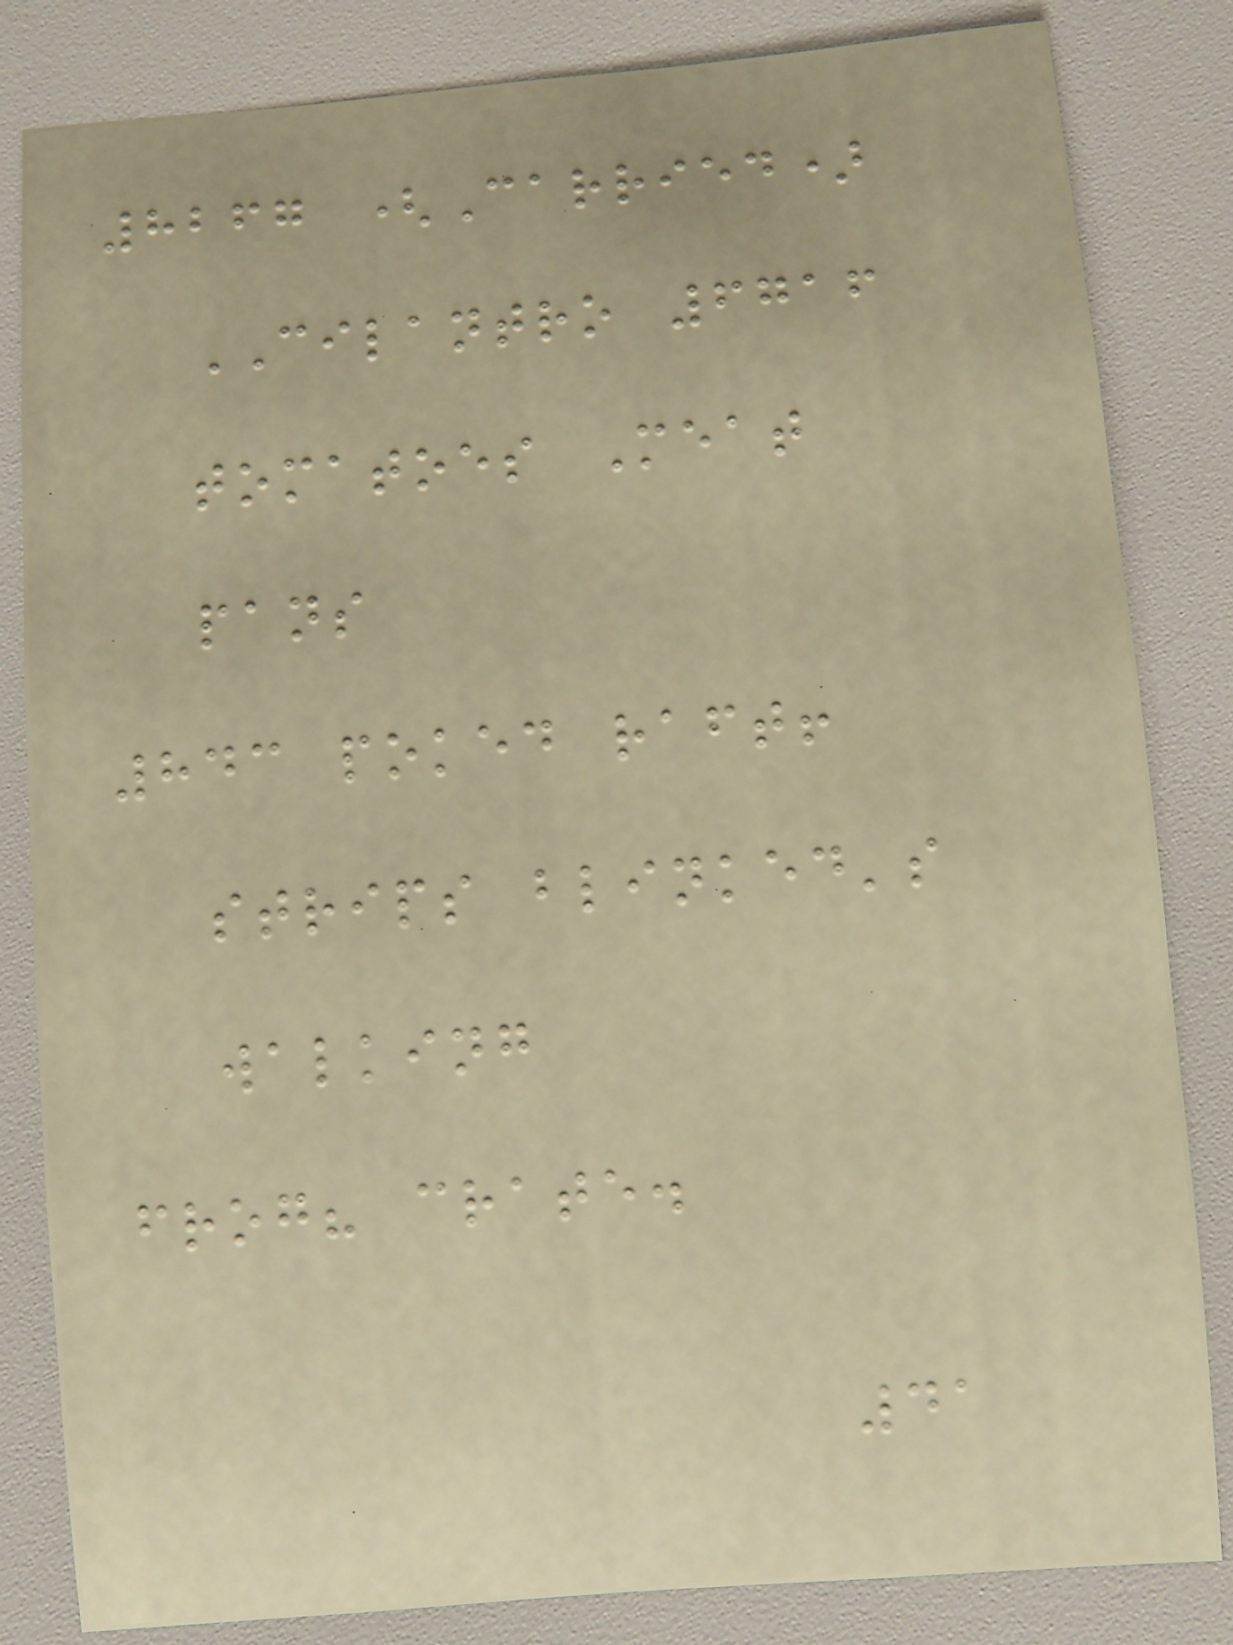8267 (Carried)
CILANTRO 6716
tomatoes Meat
pans
843 poked raft!
strips blinked's
walking
frog? crate.
41
